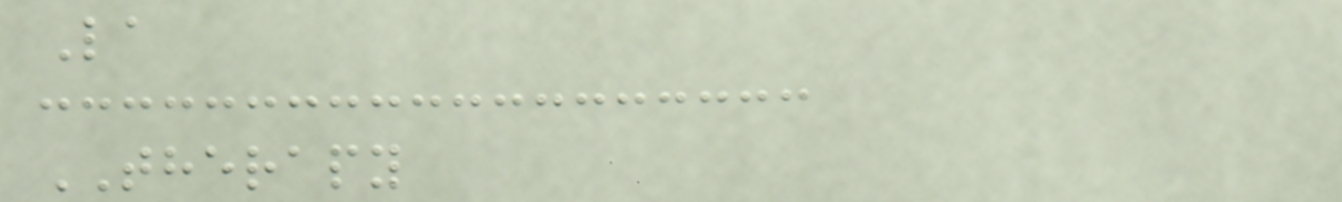La
THERAPY
